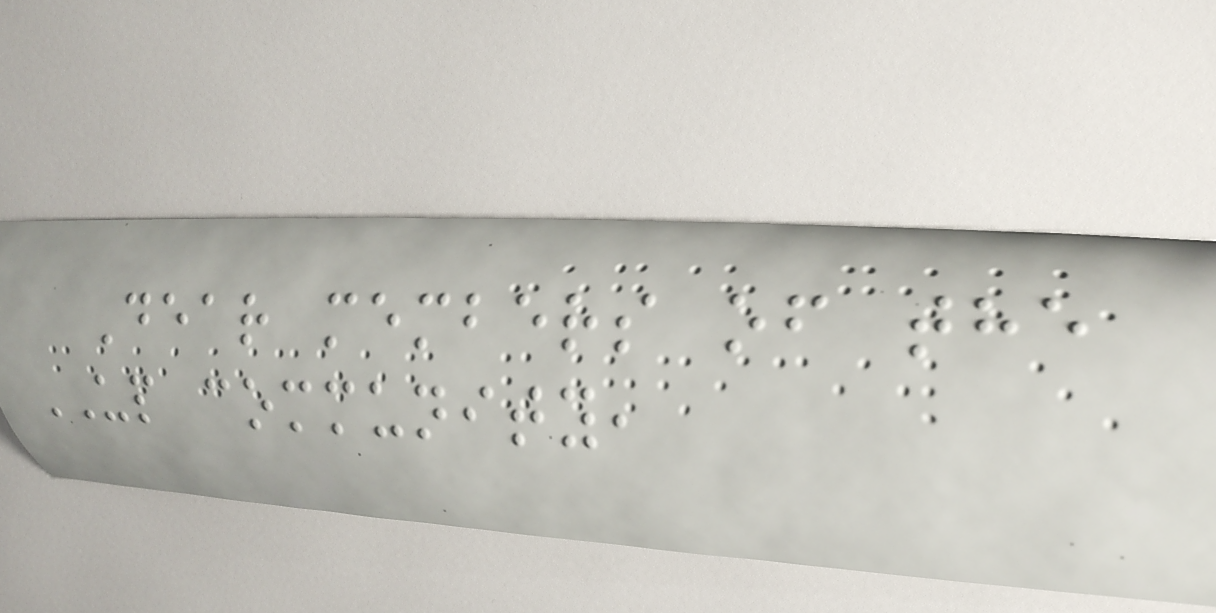Dear members of the
UP community,
